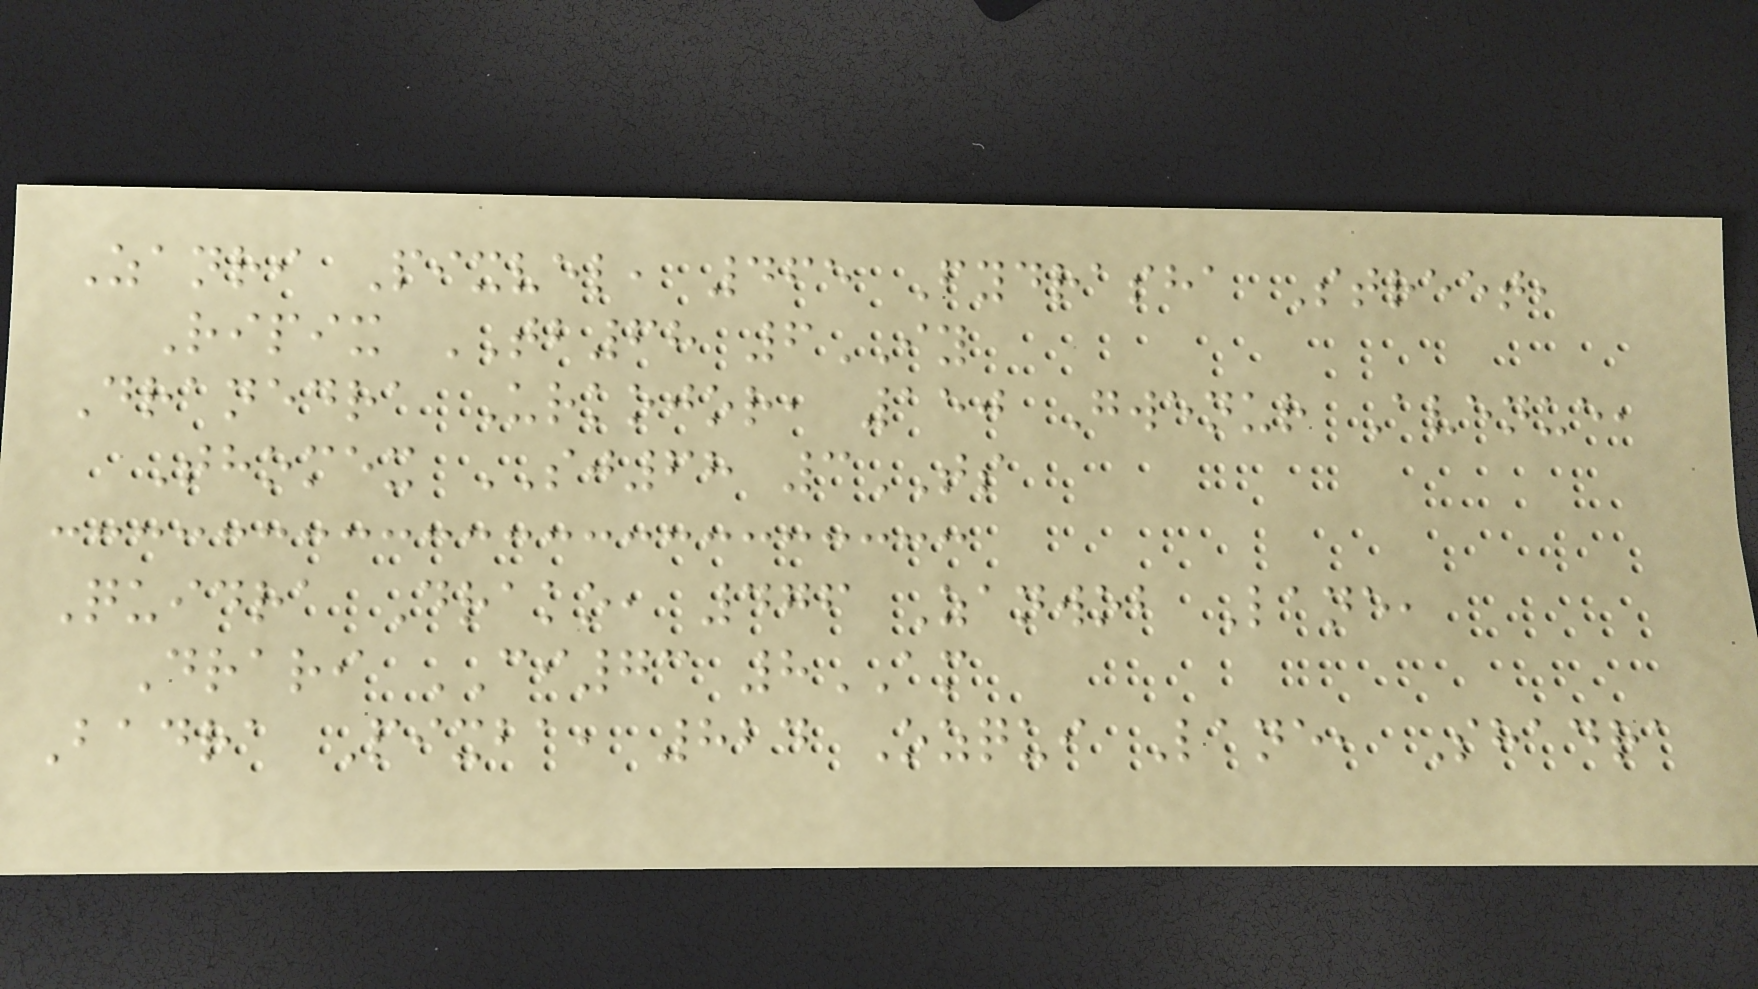Zanri Pixvel, 465 Fydrasha Street,
Ripix TB68 6IY
Dranedra Urkojor, 150 Gwenur Avenue,
Thomex SJ68 3TS
Quidra Drako, 476 Zanwob Lane,
Drari CI73 8AM
Badra Pixba, 824 Ozqui Lane, Shadra
